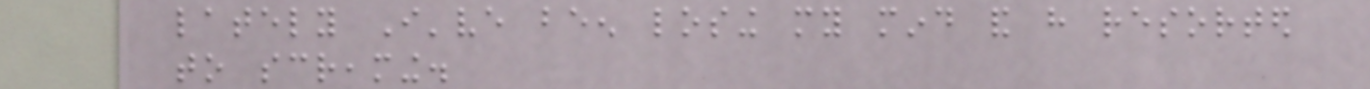lately I've been losing my mind and have resorted
to screaming.
